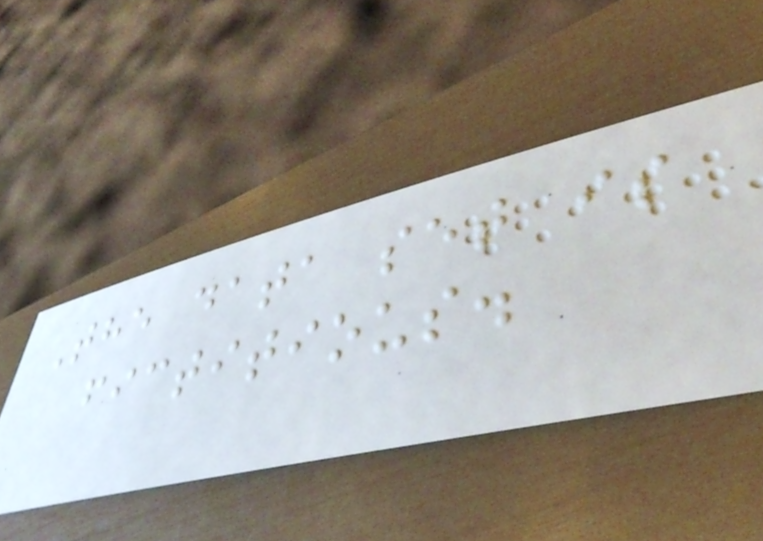The data set is
fictitious.
